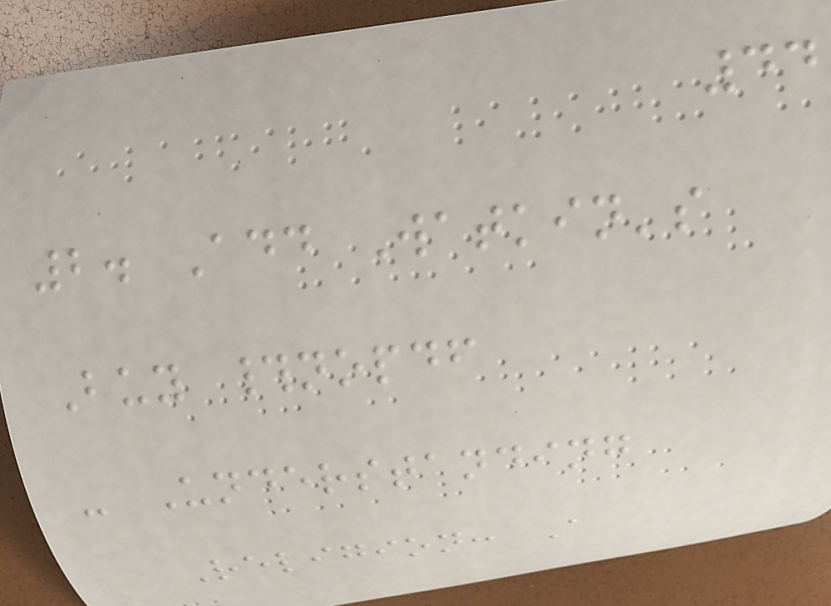44
2. Add Watkin's
Buy #nopdf
- Understanding
Religion: A
